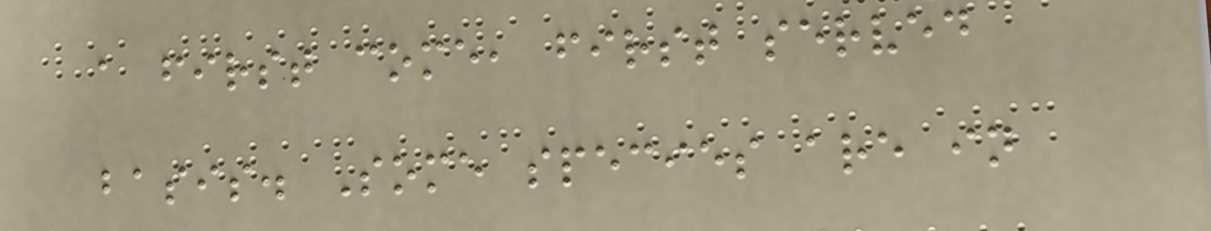a first come, first served
basis. Some species are in
